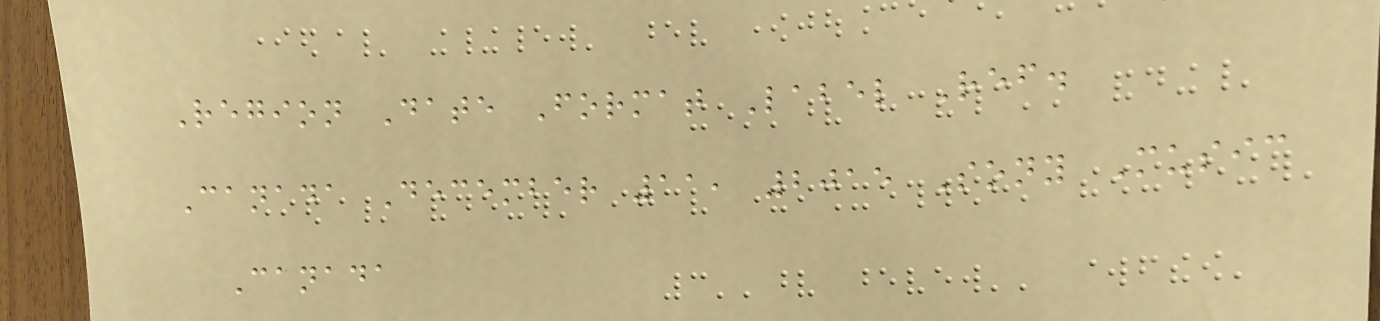Region Date Format Label Ref.
Canada December 11, 2015 Sony Music
Canada
